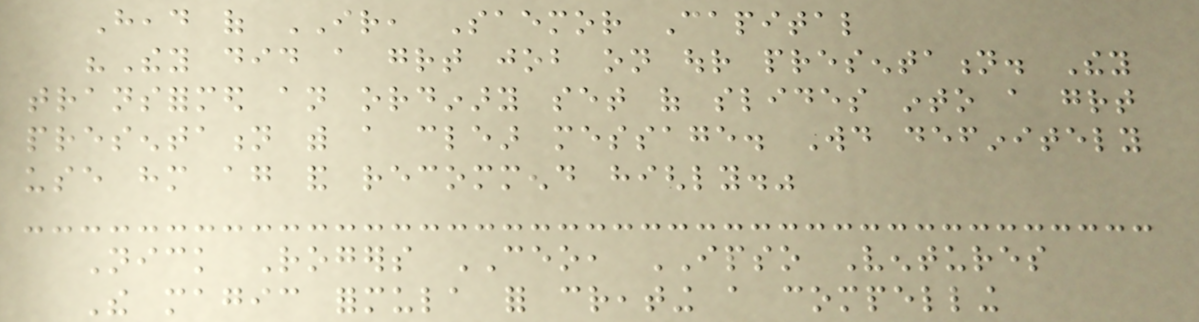Head of IR, Saemor Capital
"They did a great job on our presentation. They
transformed an ordinary set of slides into a great
presentation with a clear message. Would definitely
use him again and recommend highly."
Nick Rogers CEO, IPSO Ventures
The magic formula for creating a compelling
